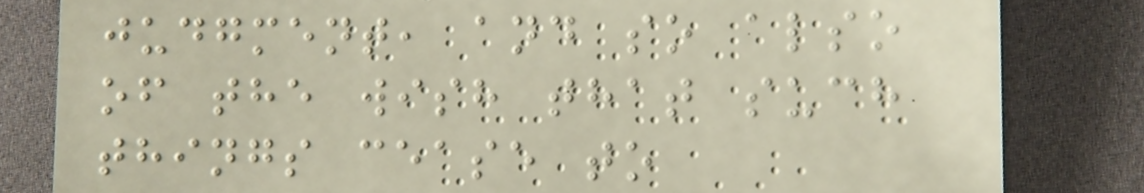judgment, and so also
of the wish that such
things cease to
